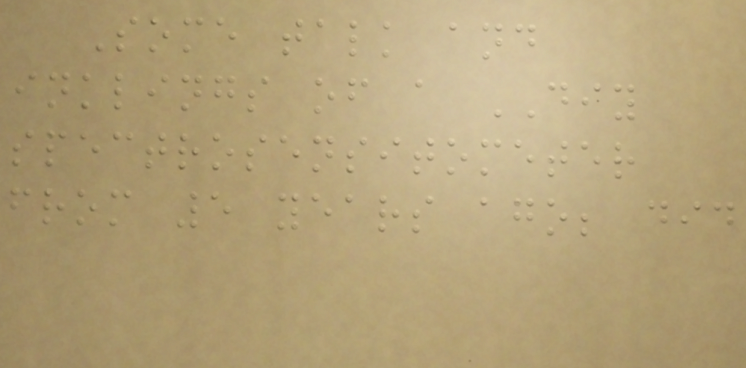Some talk and
inklings of a DIY
spectrosensitometer
from 5 years ago; did
